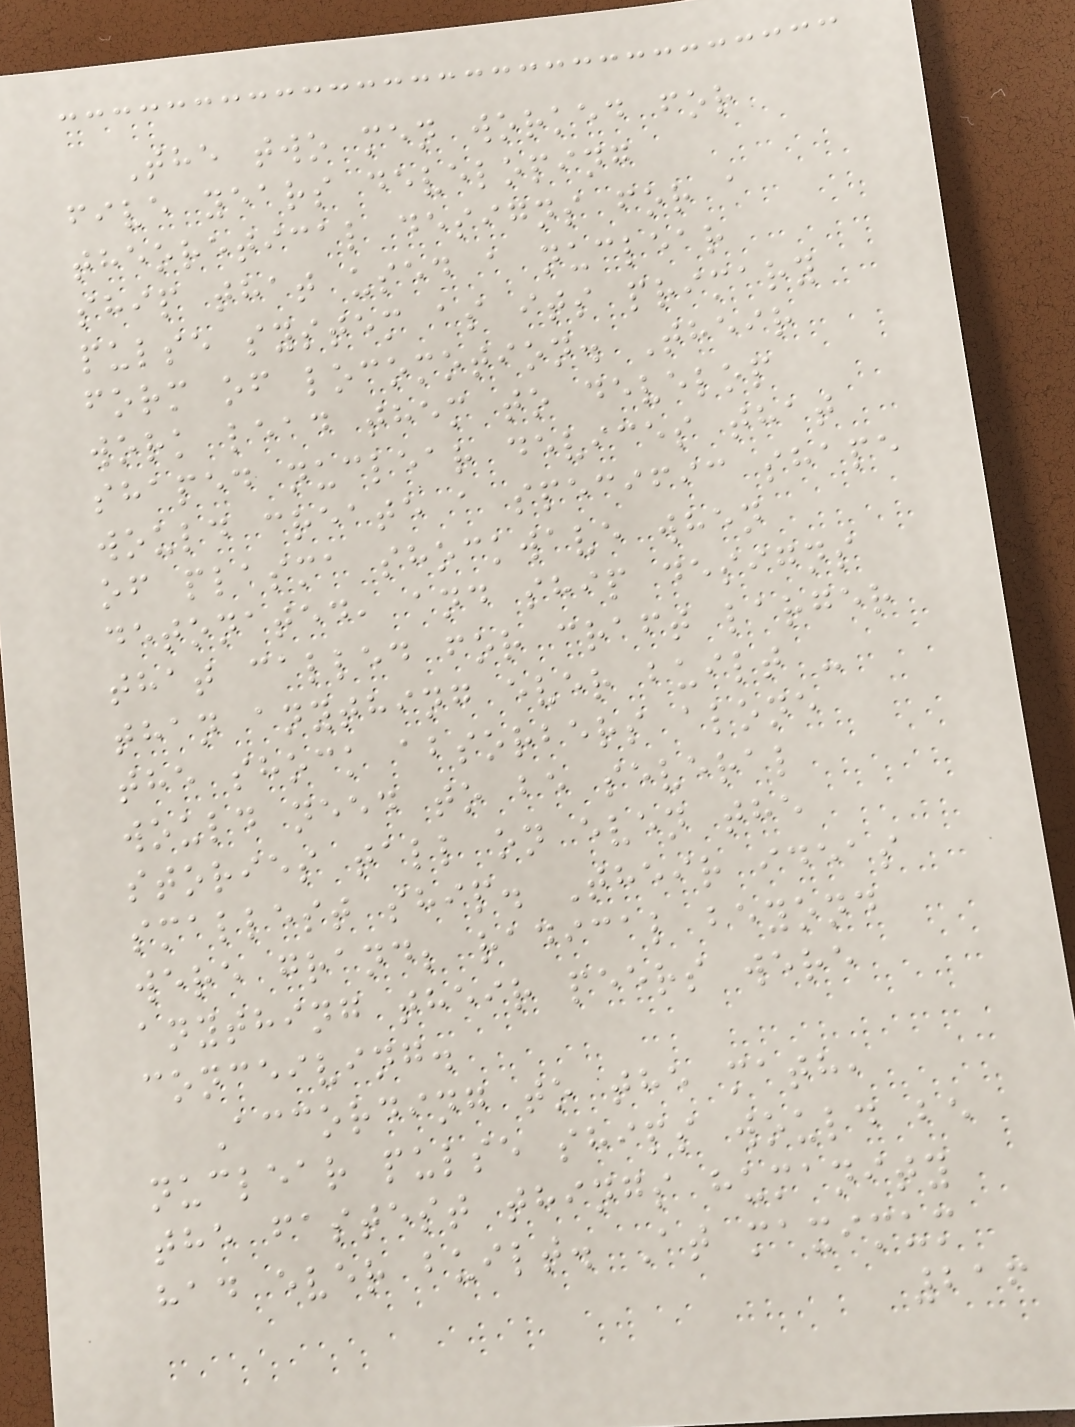The two men worked for
five years developing
theoretical designs for a
ship that used a nuclear
pulse system as its primary
form of locomotion. Their
work lead them to develop
shaped nuclear devices that
would create a specific shape
of plasma shockwave when
detonated, and ship designs
that called for craft larger
than anything ever built -
the shock absorbers alone
would need to be several
stories tall on even the
smallest ship. Their ideas
were grand; radical beyond
anything their peers were
conceiving.
According to the math,
nuclear pulse ships would be
the fastest things humanity
had ever built. At maximum
216
